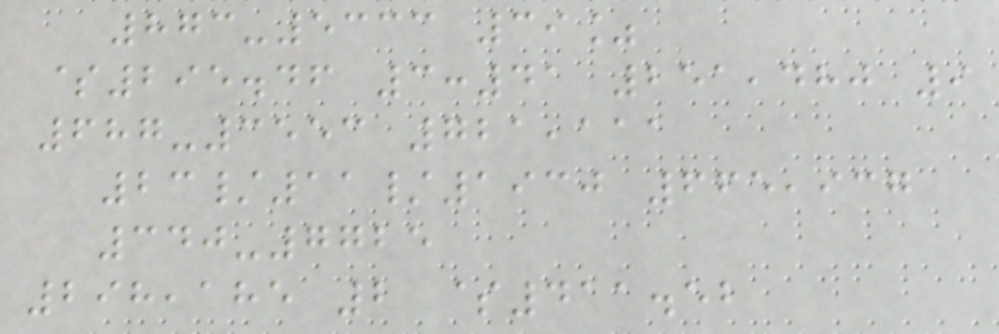873-5333 39%
$295.46 3:41 251,480 9
687-3553 721,111
23/11/1930 665,937
340-7725
298,185 2 $411.52
